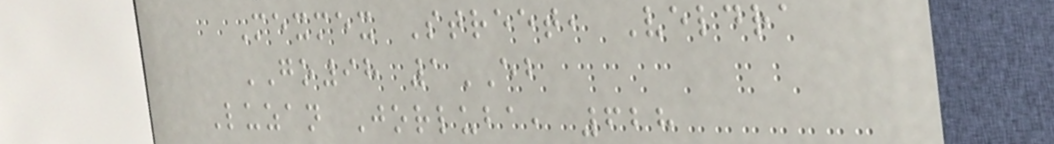Mexmex Street, Veldra
GO98 1EB
Luzan Jorluba, 628
